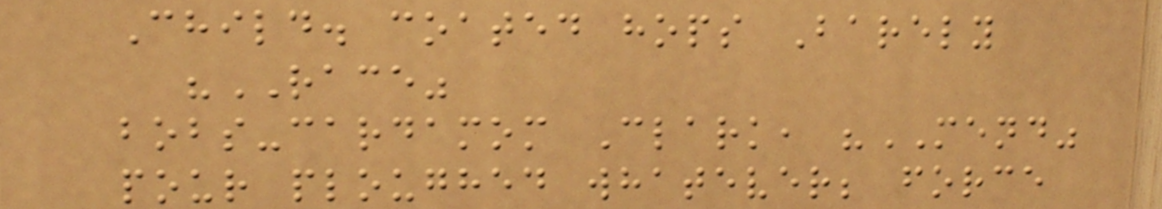Child. coated hops Barely
"RACE"
bobs-cardamom Clark, "MEND"
pour ploughed whatever; force
